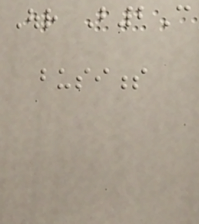Our B2C
business
